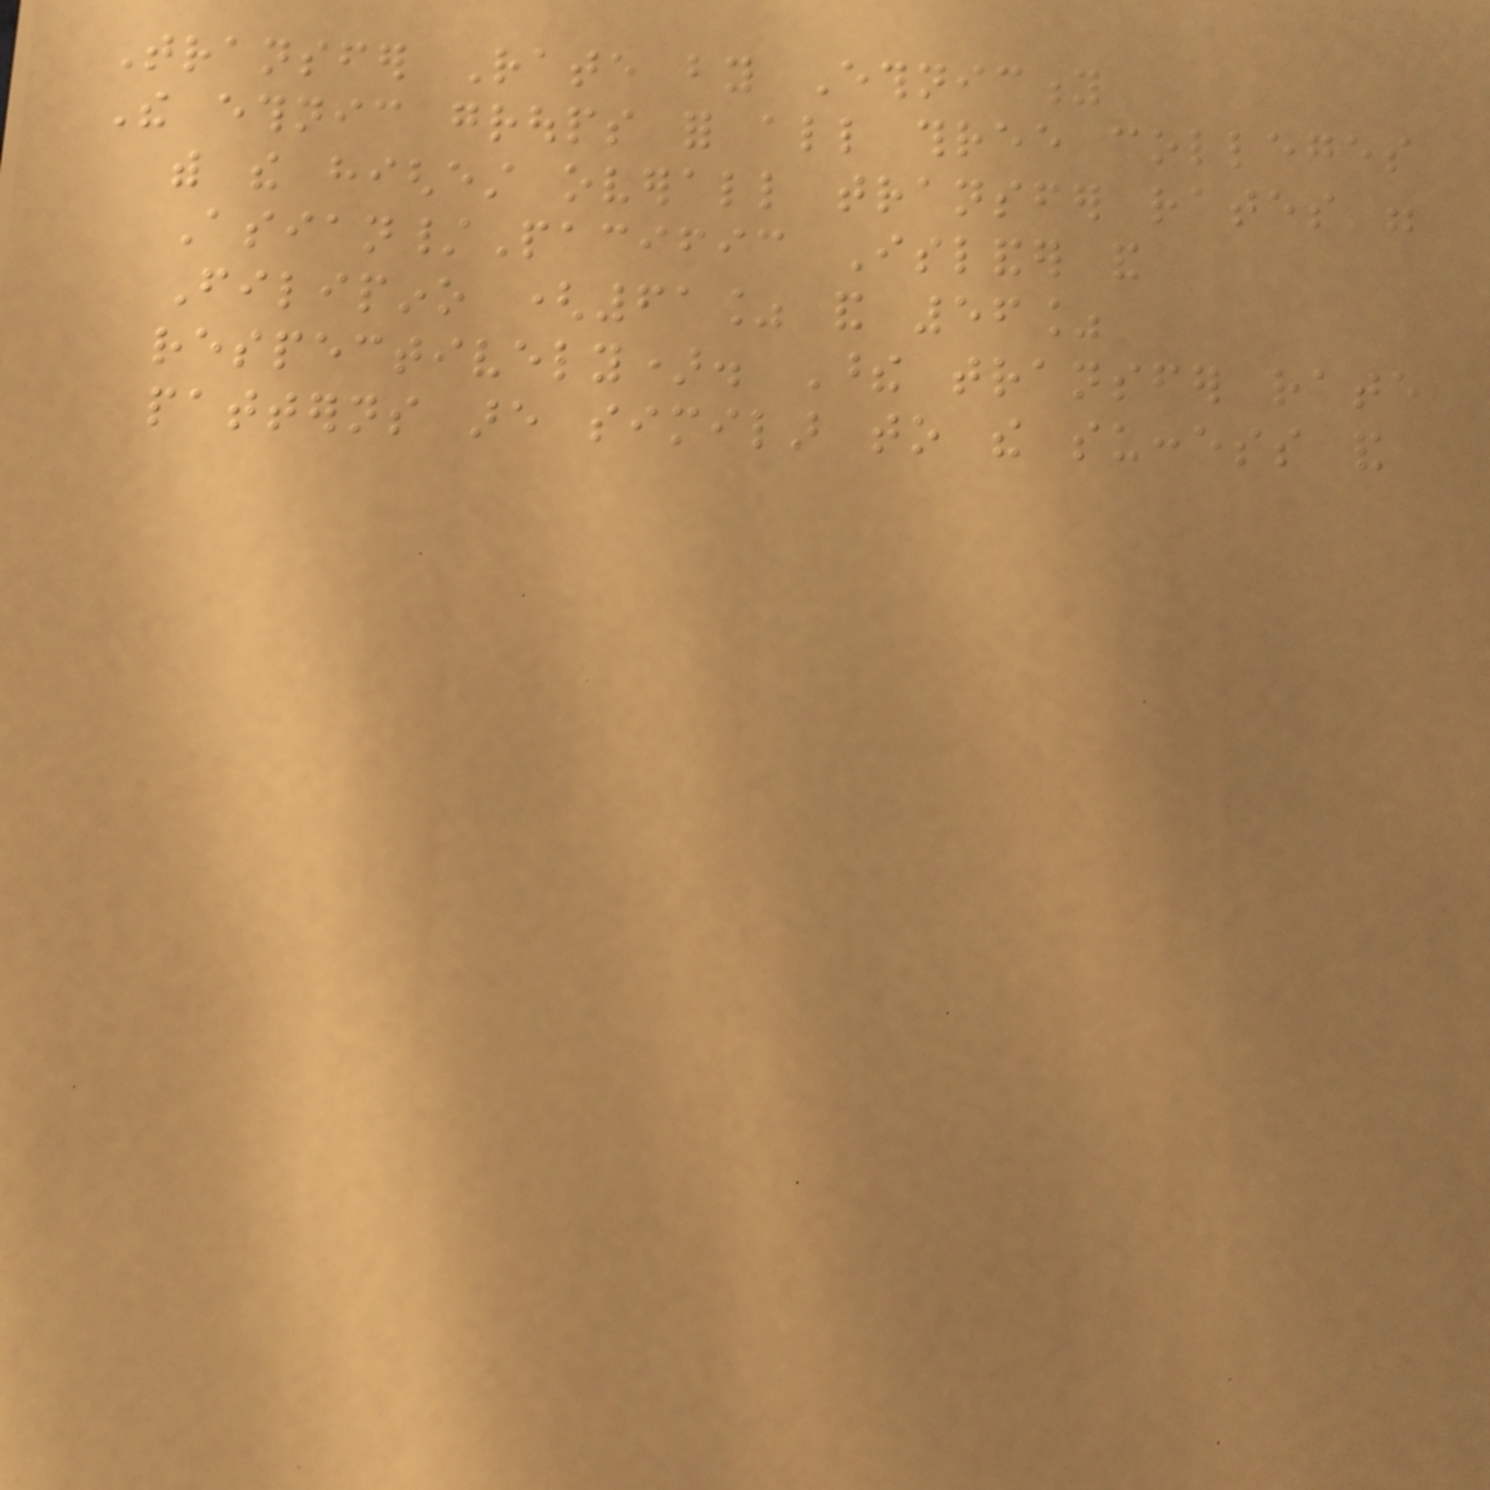Transfer Rate by Ethnicity
The ethnic groups for all three colleges
with the highest overall transfer rates were
Asian/Pacific Islander and
Filipino (61% and 56%
respectively). These transfer rate
patterns are similar to the success and
